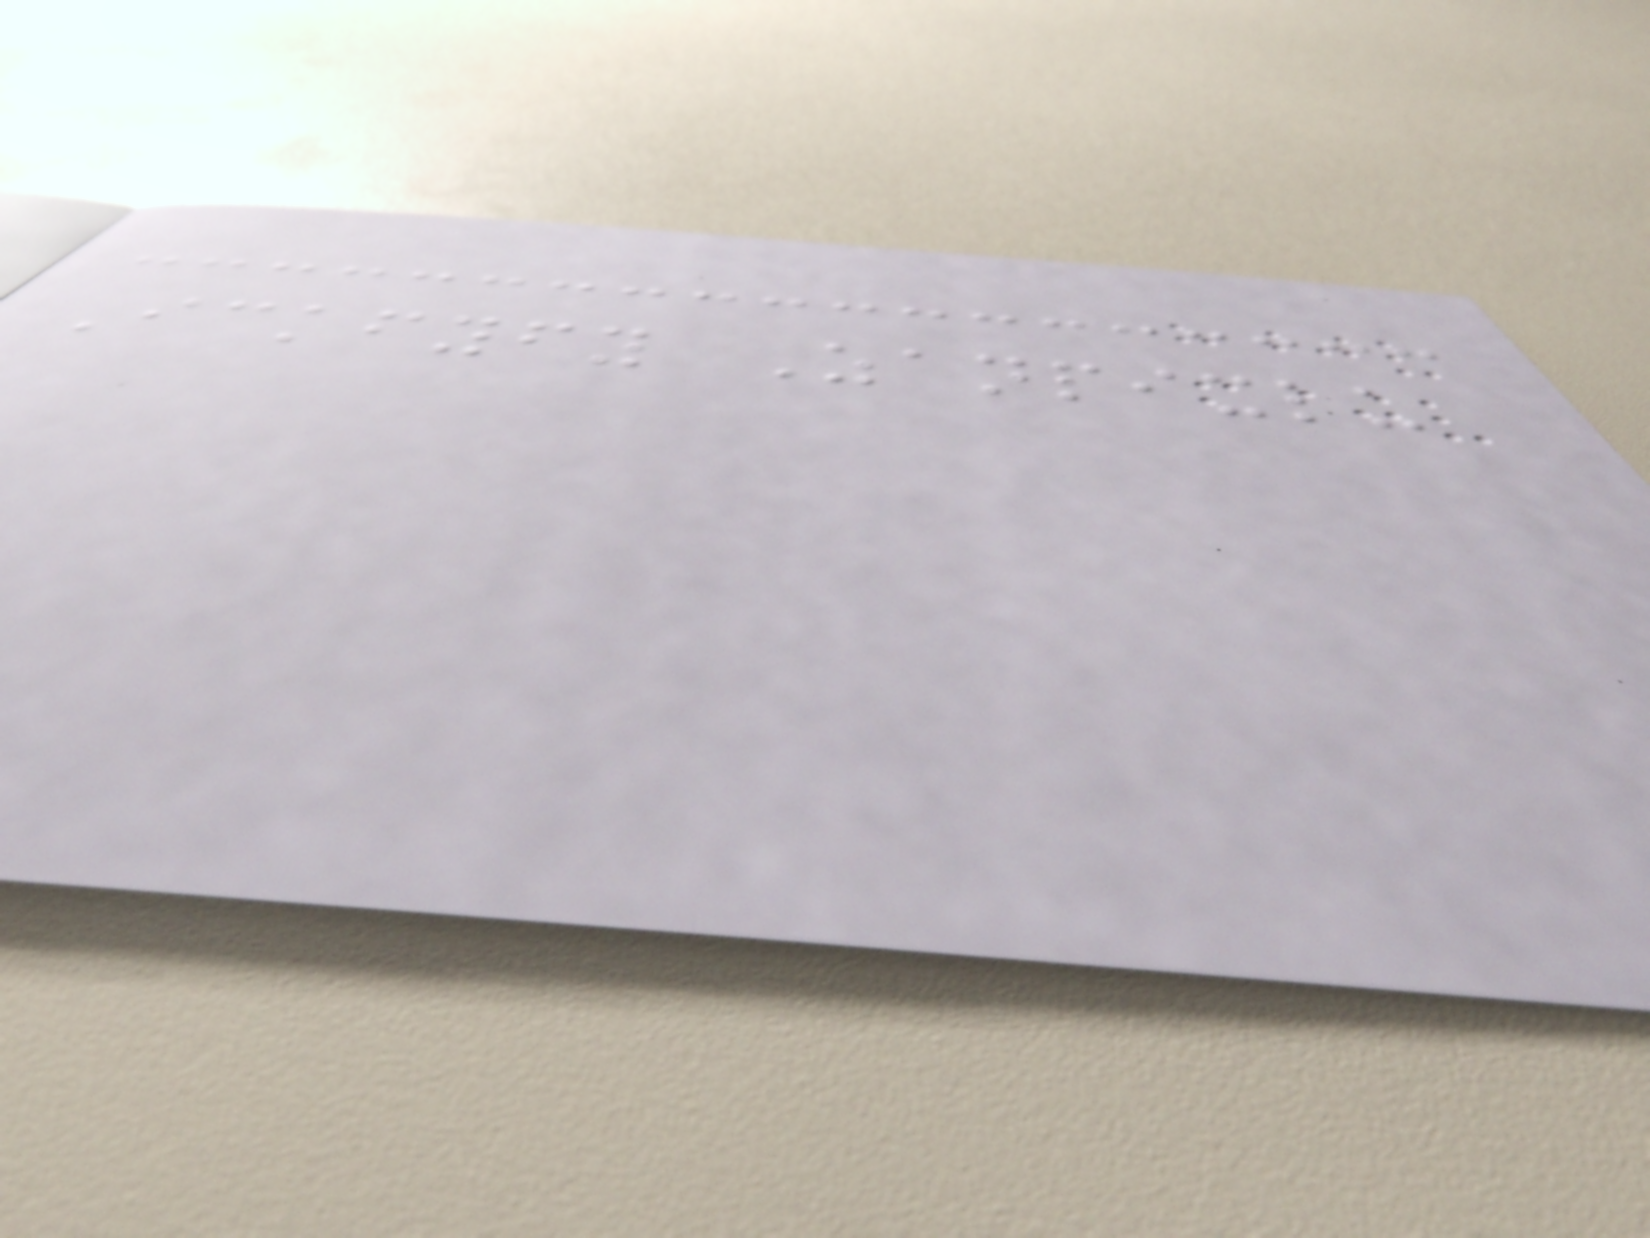Ickfyfy Zanpixlu
